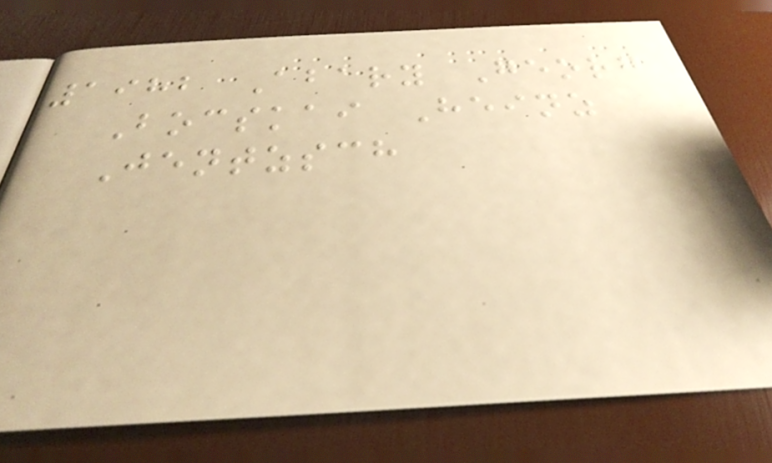1982 Abary Georg
Bocskai Heinz
Jentzsch
